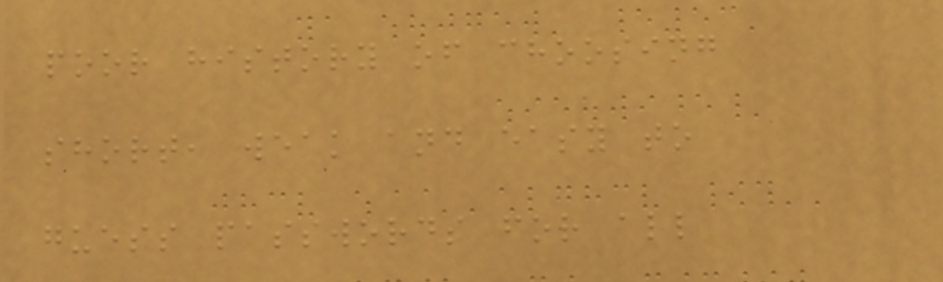poor history of choosing
short, weak and easy to
guess passwords for all
